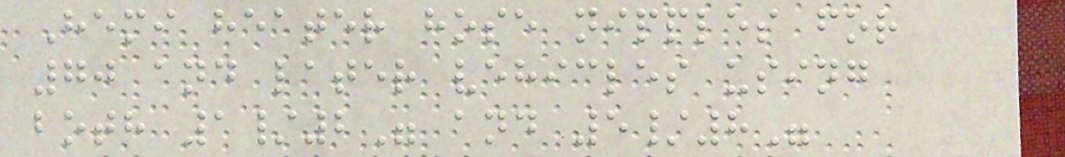Hemi heater hose nipples for
70 and later vehicles using
both 1/2" and 5/8"
